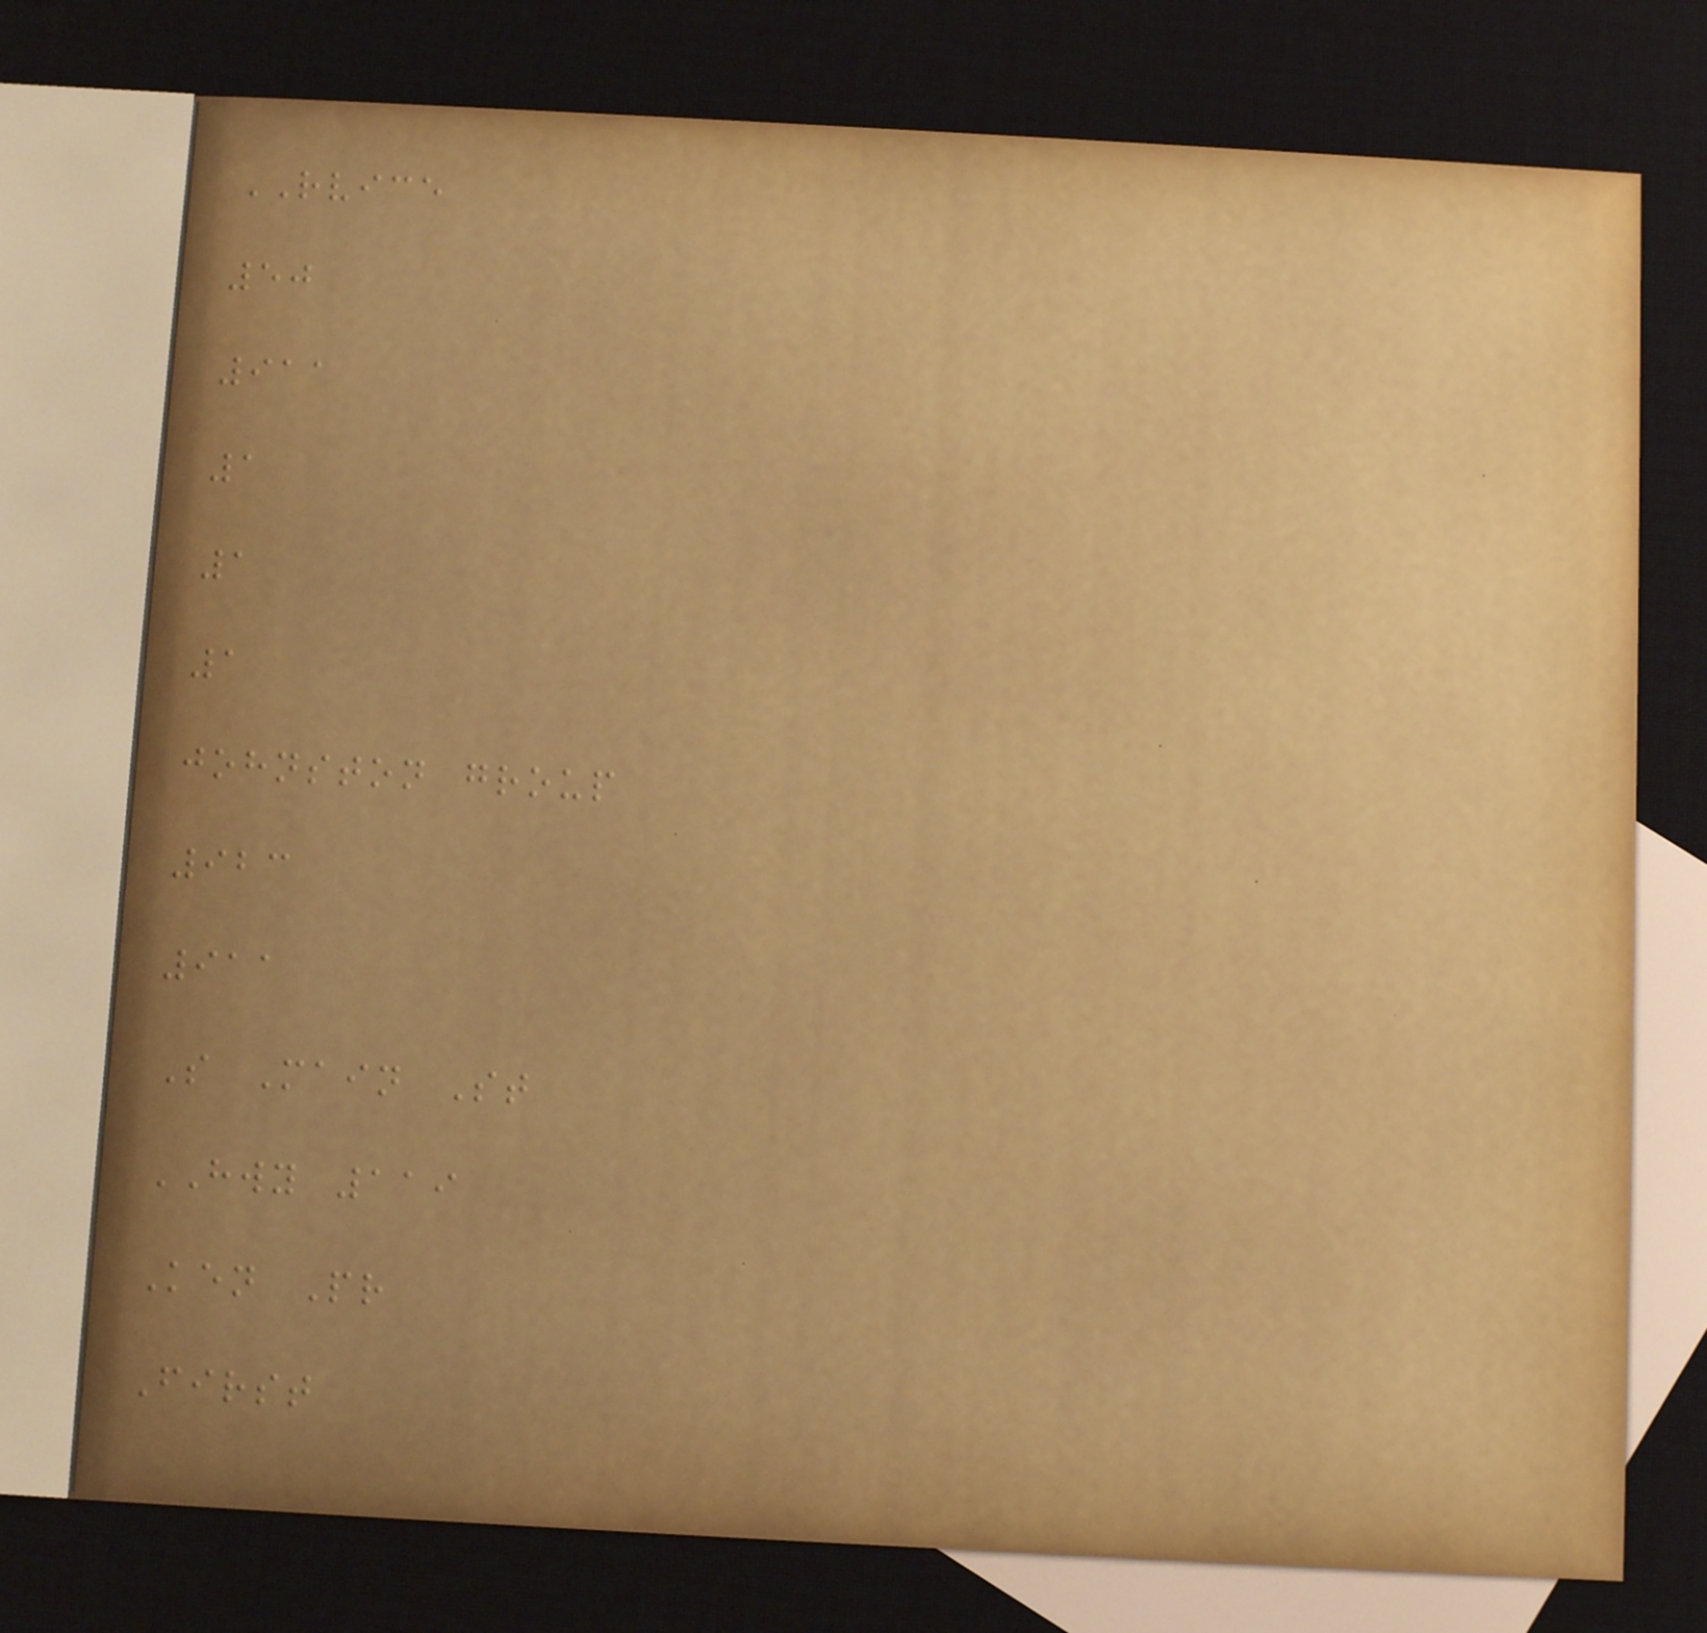RVICE
50
911
1
1
1
johnston group
923
911
S Main St
HWY 119
Ken Pr
First
